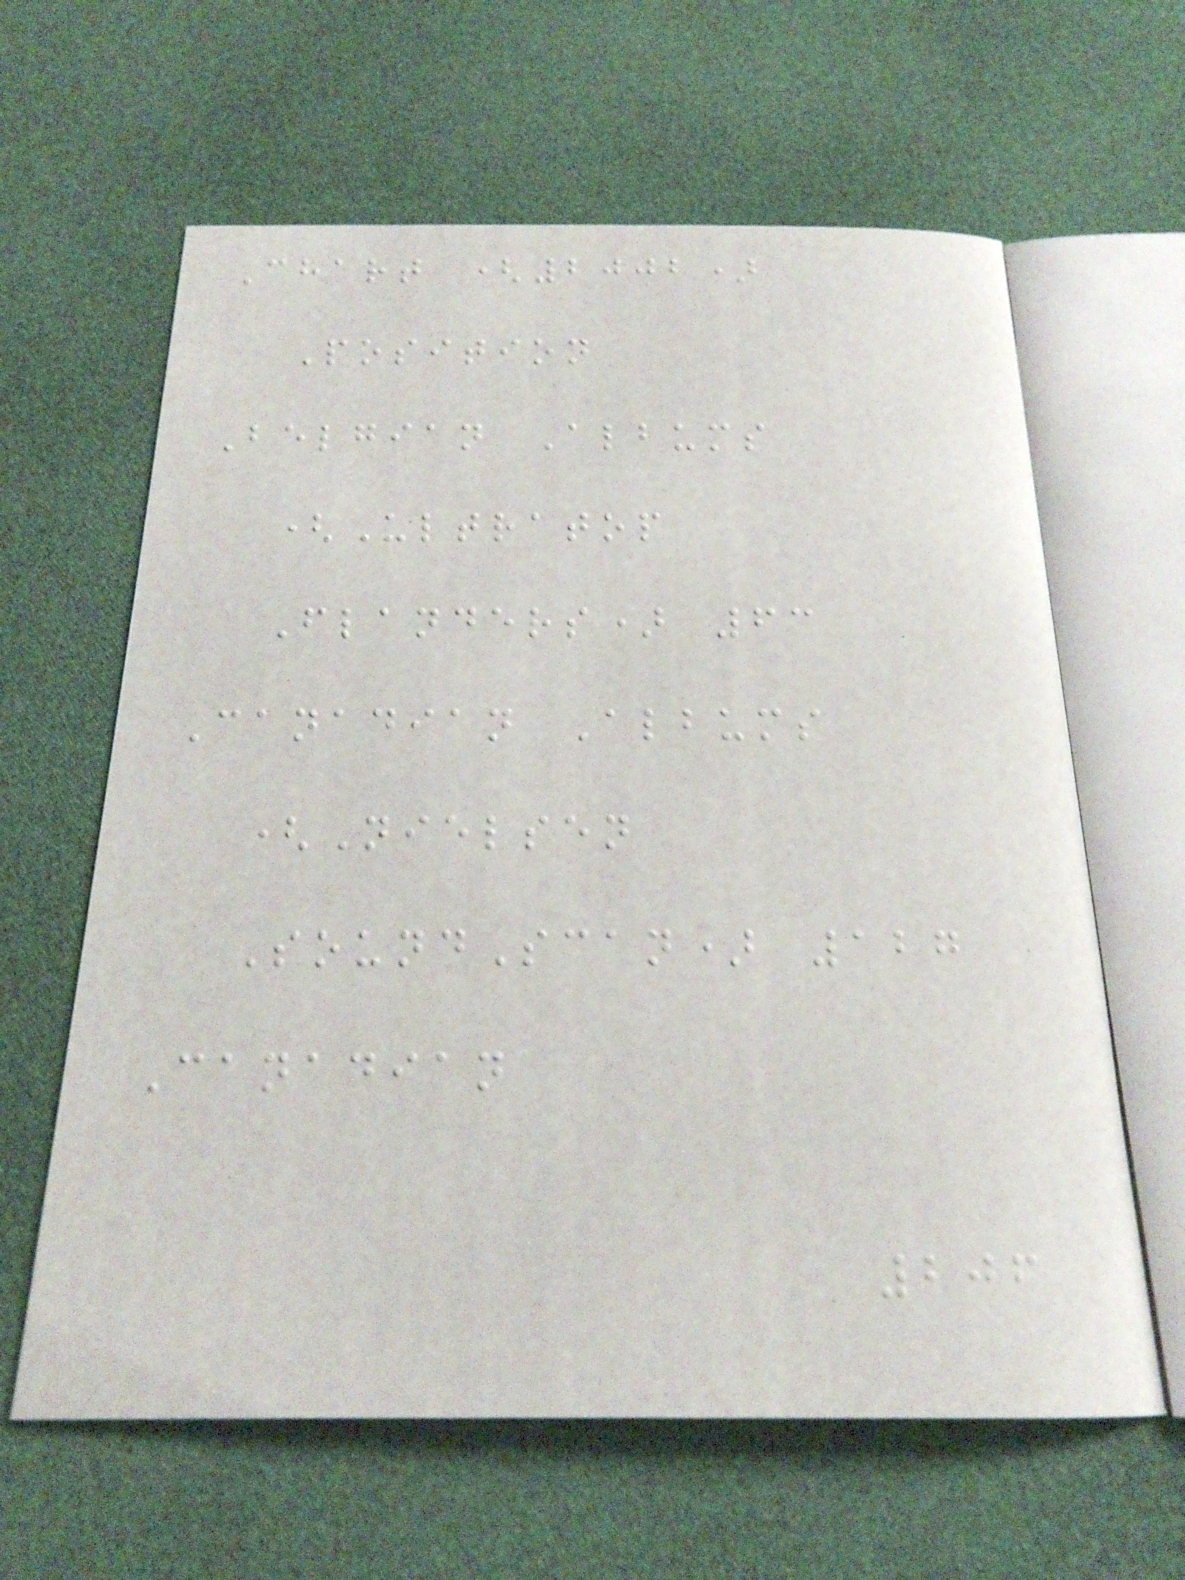Chart (2002)
Position
Belgian Albums
(Ultratop
Flanders) 63
Canadian Albums
(Nielsen
SoundScan) 127
Canadian
206
